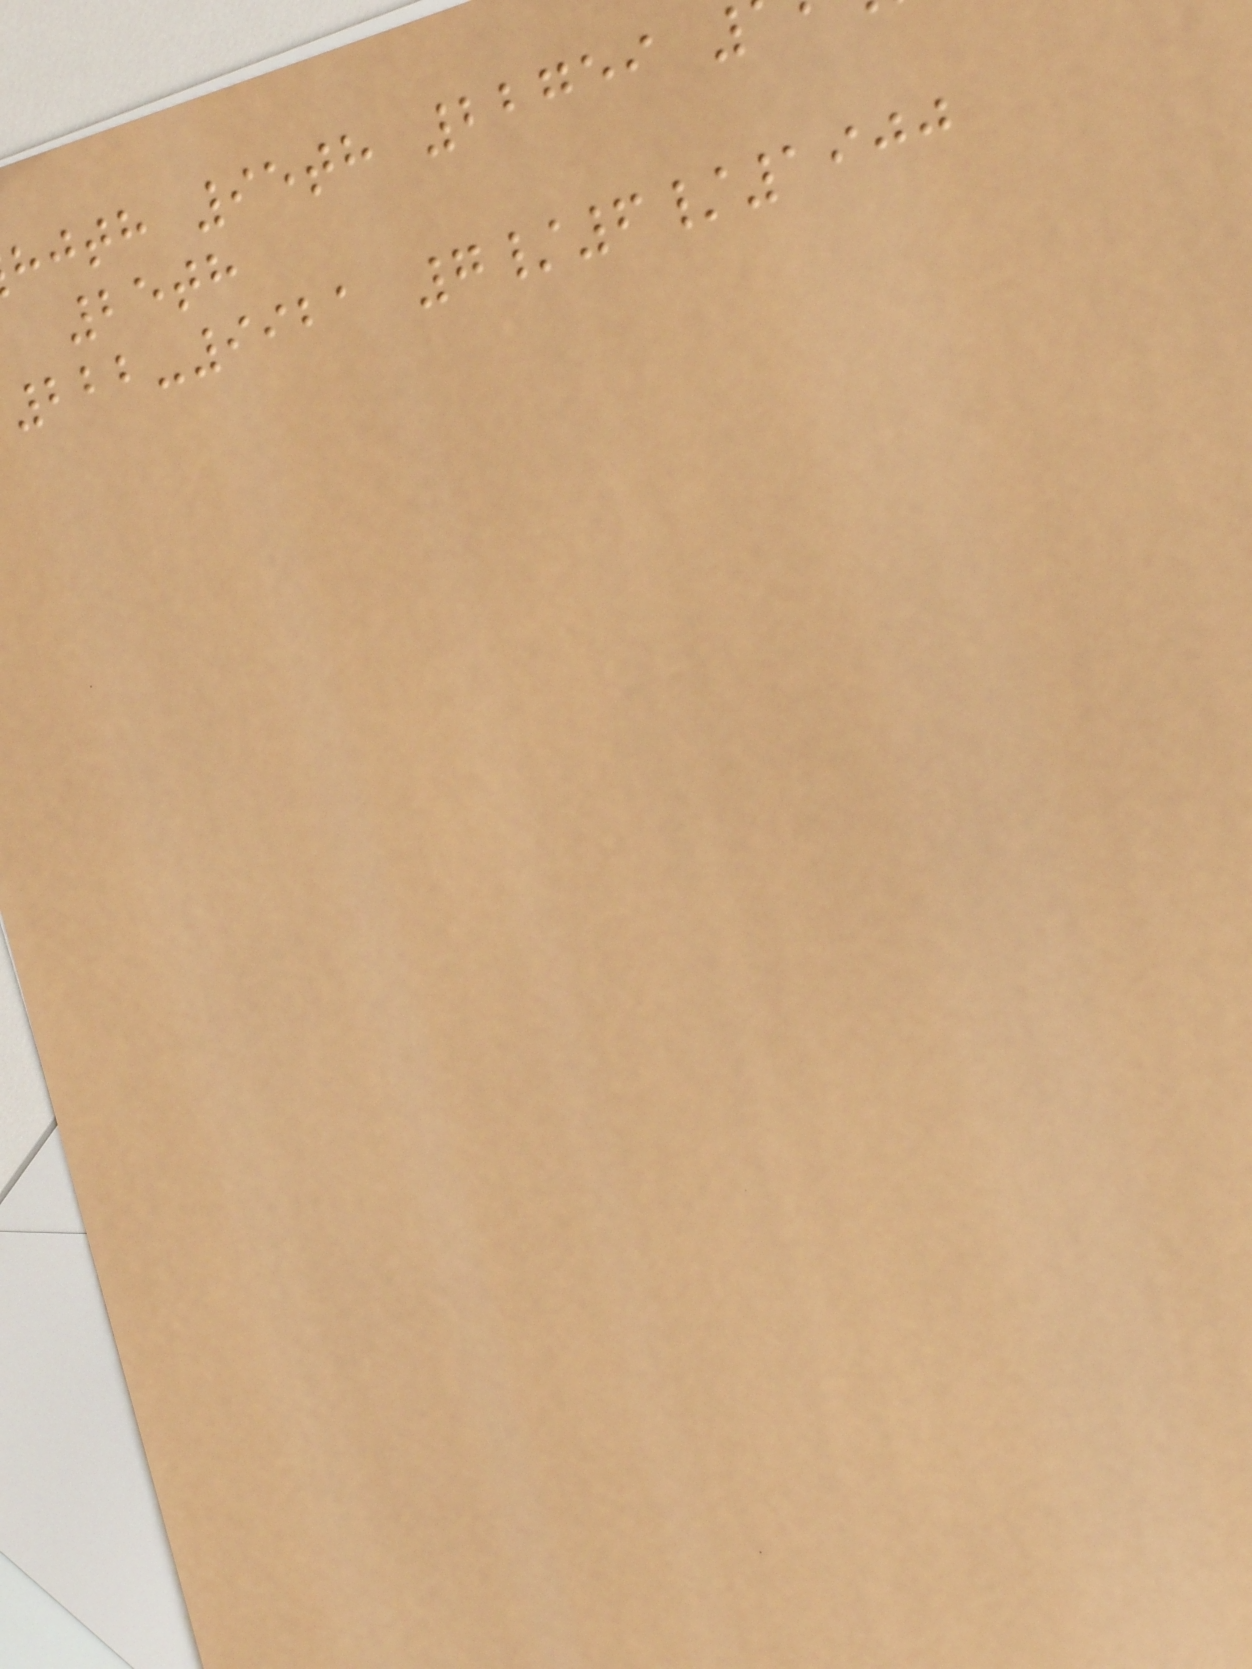hjth 95th 22759
25th
222-9921 7/6/1900
